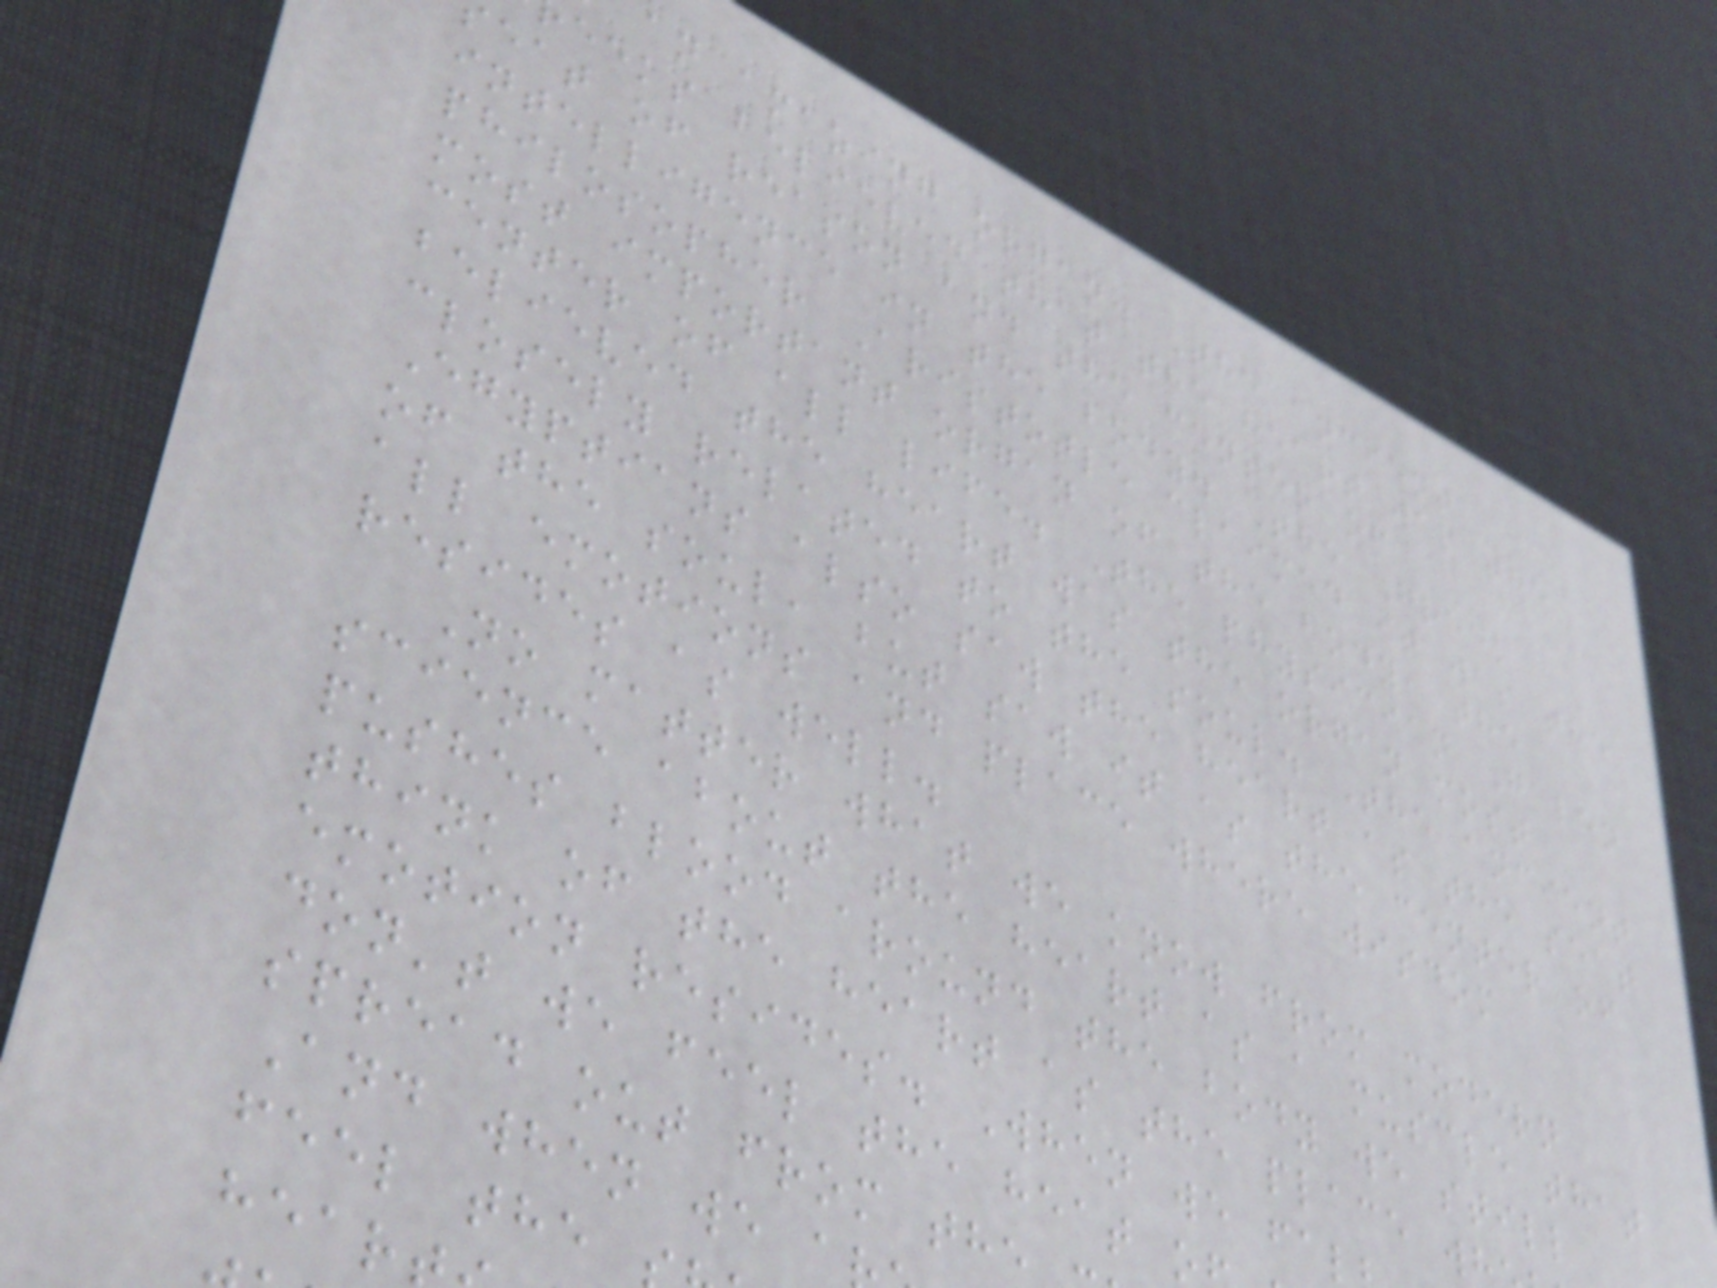an amazing organ. The ancient
eeks believed that the heart was the
eat of reason and the center of
intelligence in the body. The Greek
philosopher Aristotle claimed it was the
most important organ of the body, the
center of all life. The physician Galen
believed the heart was the organ most
closely related to the soul. The ancient
Egyptians also saw the heart as the seat
of the soul, but saw it as the center of
all emotions and place where wisdom
resides as well.
No matter what we know from modern
science about the heart as a muscle that
pushes blood around the body we still
think of the heart as the place w
emotion resides. When we fal
don't we feel the heat o
spread out from the
And when we a
